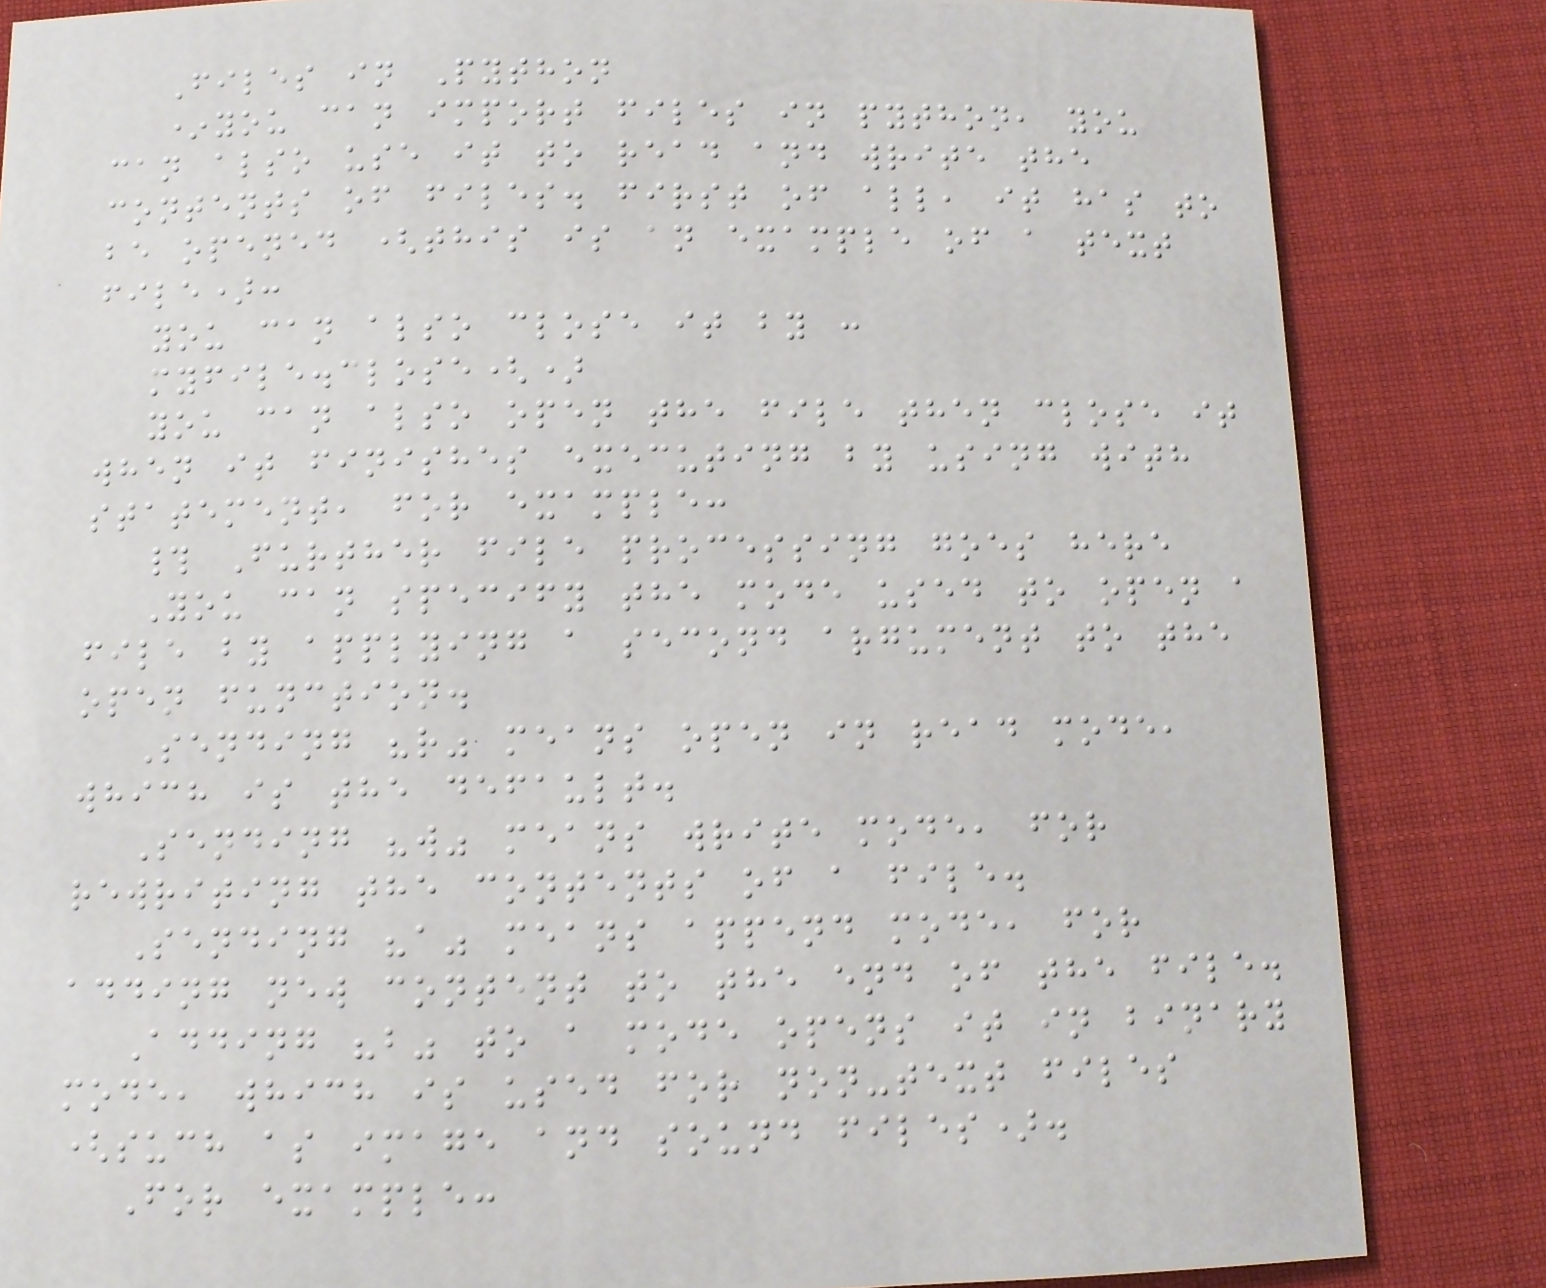Files in Python
*you can import files in python, you
can also use it to read and write the
contents of files. first of all, it has to
be opened (this is an example of a text
file):
you can also close it by :
myfile.close()
you can also open the file then close it
when it finishes executing by using with
statement, for example:
# Further file processing goes here
You can specify the mode used to open a
file by applying a second argument to the
open function.
Sending "r" means open in read mode,
which is the default.
Sending "w" means write mode, for
rewriting the contents of a file.
Sending "a" means append mode, for
adding new content to the end of the file.
Adding "b" to a mode opens it in binary
mode, which is used for non-text files
(such as image and sound files).
For example:
